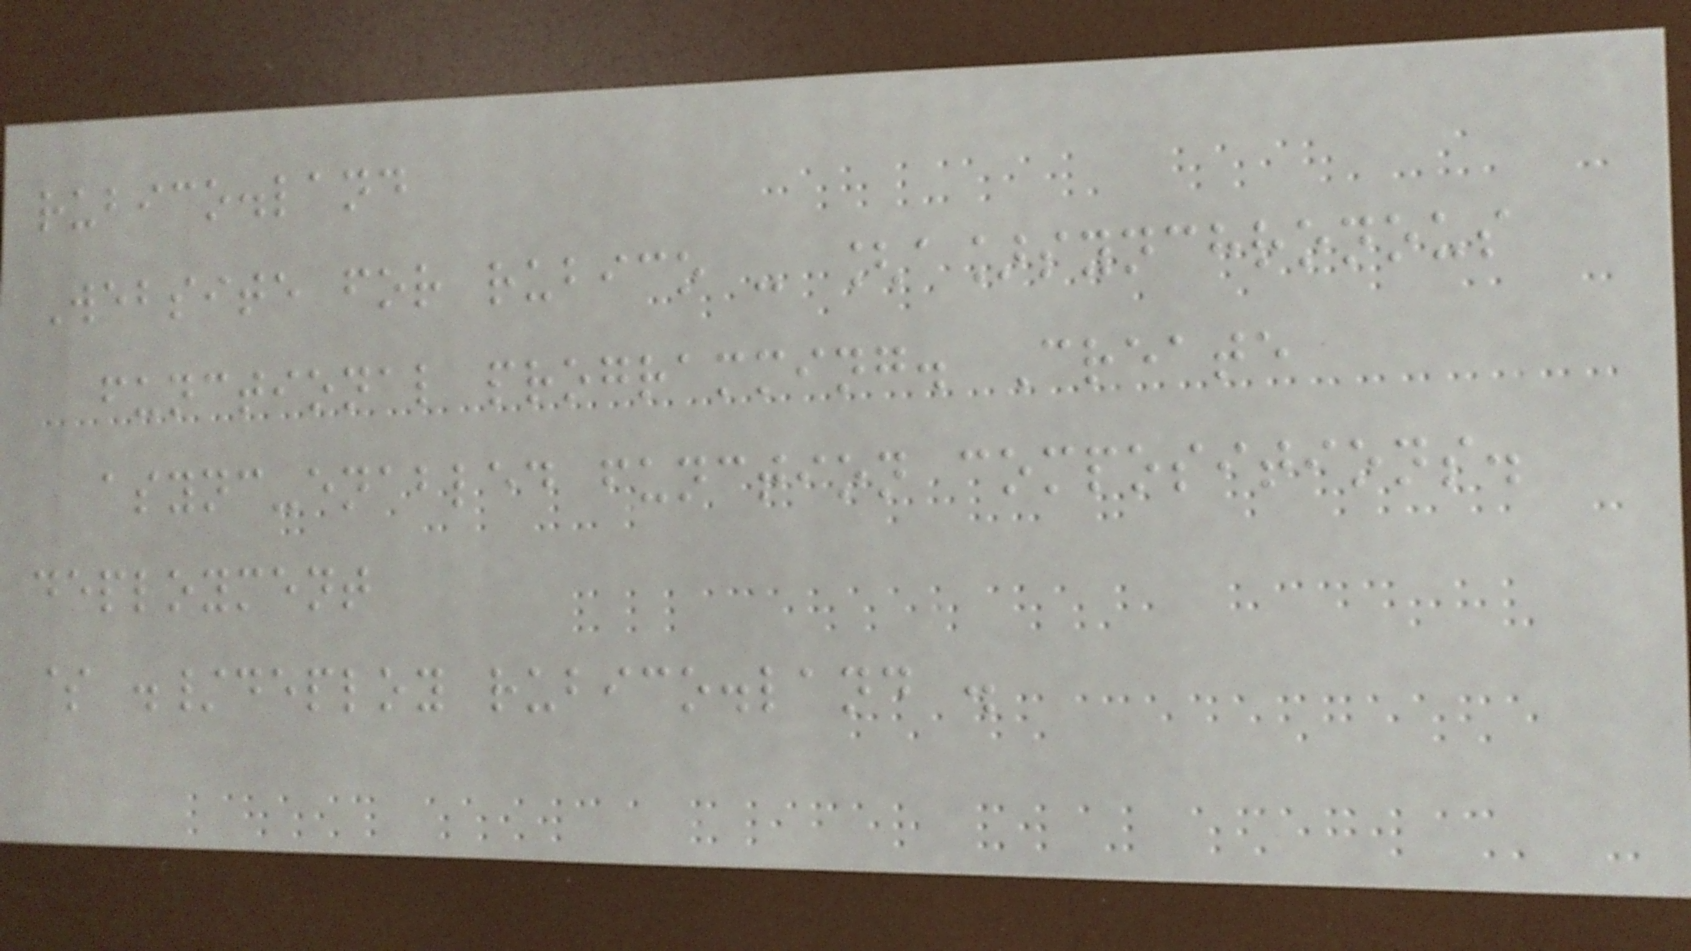rubico.land
Website for rubico - [a]synchronous
functional programming. Create
async-enabled function compositions.
deployment
$ ./deploy rubico.land .
